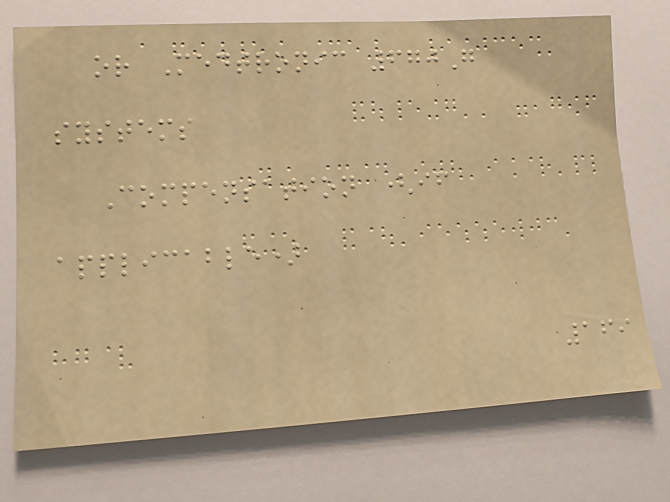or Medtronic 670G
systems
Compensation (if
applicable)
169
